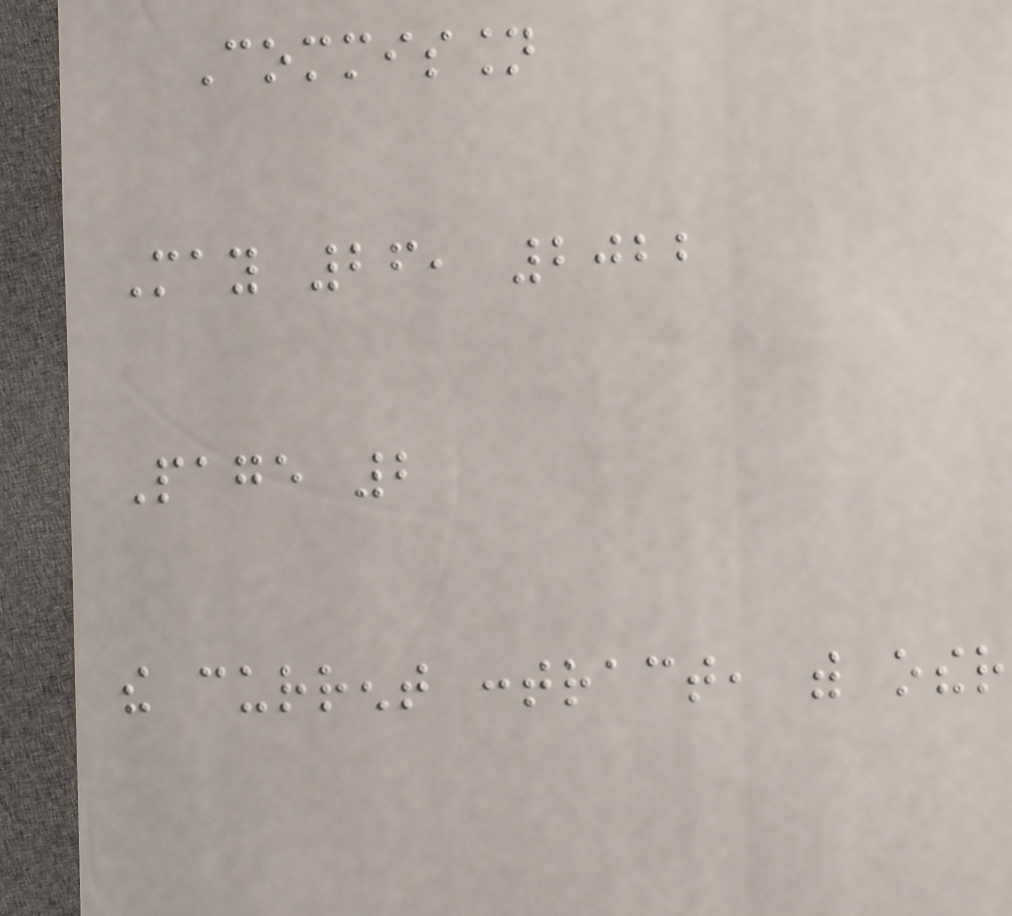Commission
May 26, 2022
Page 2
the current contract, with other
